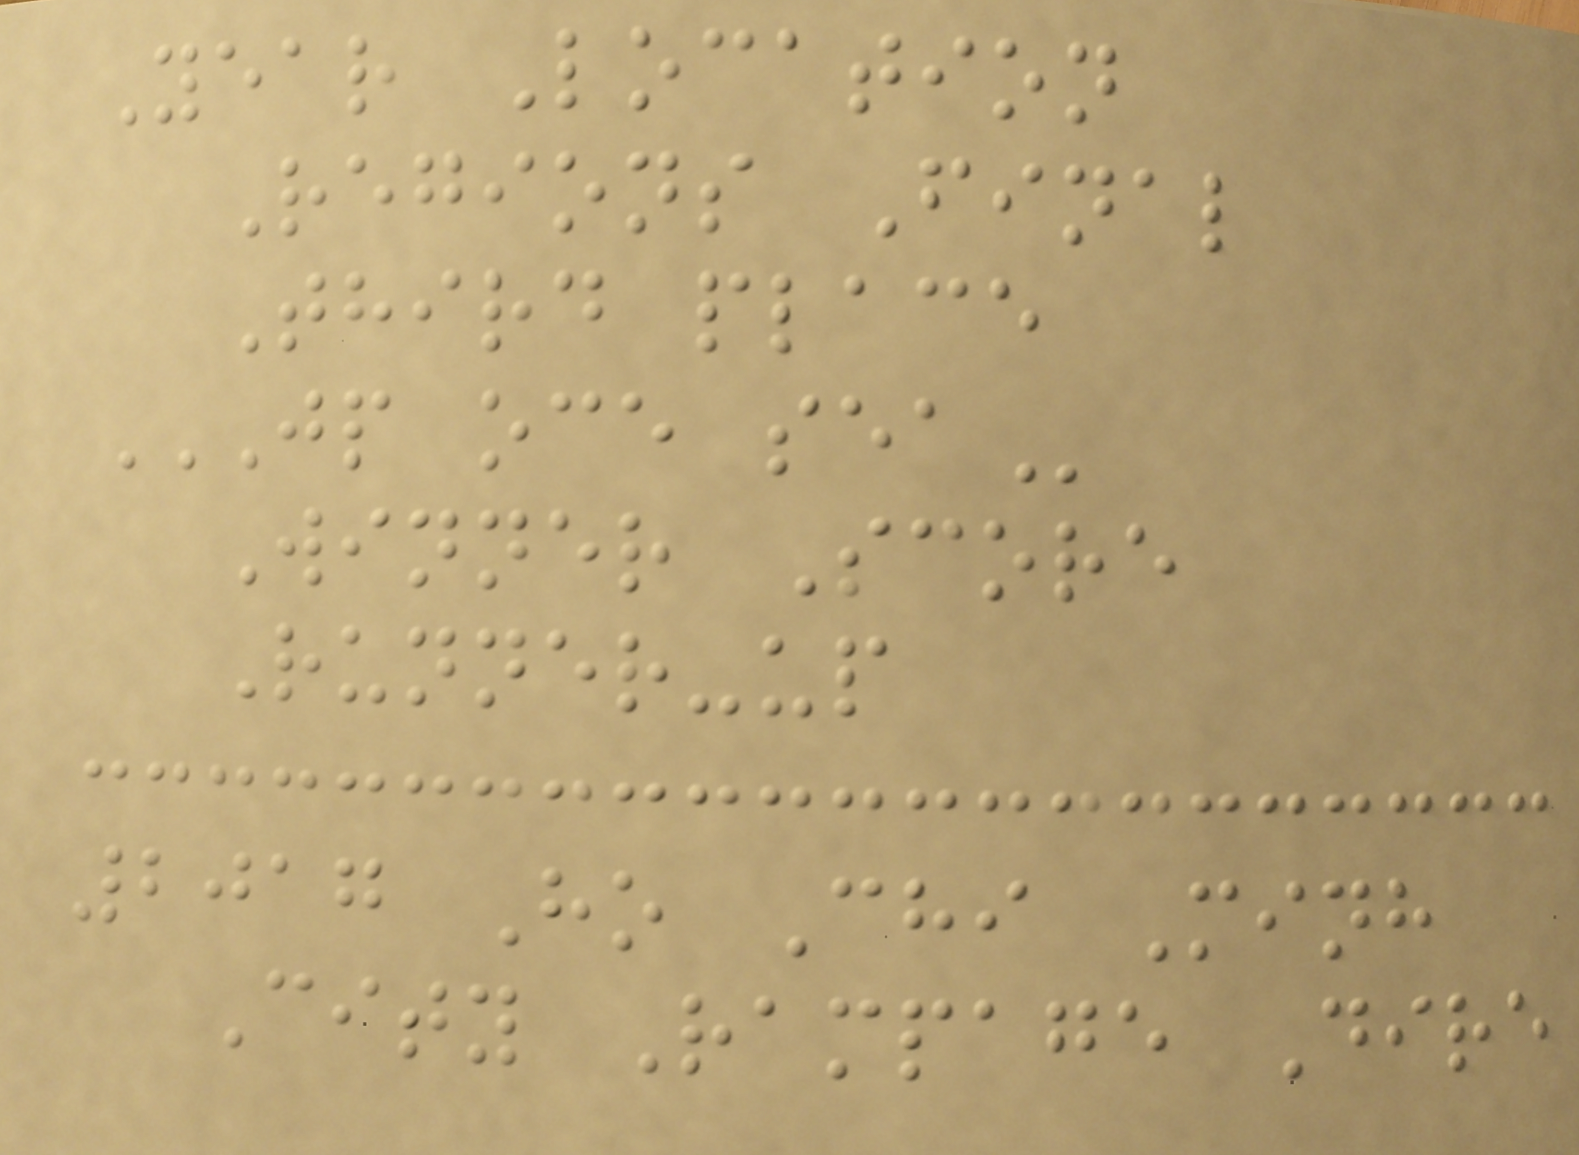Year Location
Regions Final
Third place
JP OCE SEA
Winner Score
Runner-up
2017 Ho Chi Minh
City Rampage Dire
